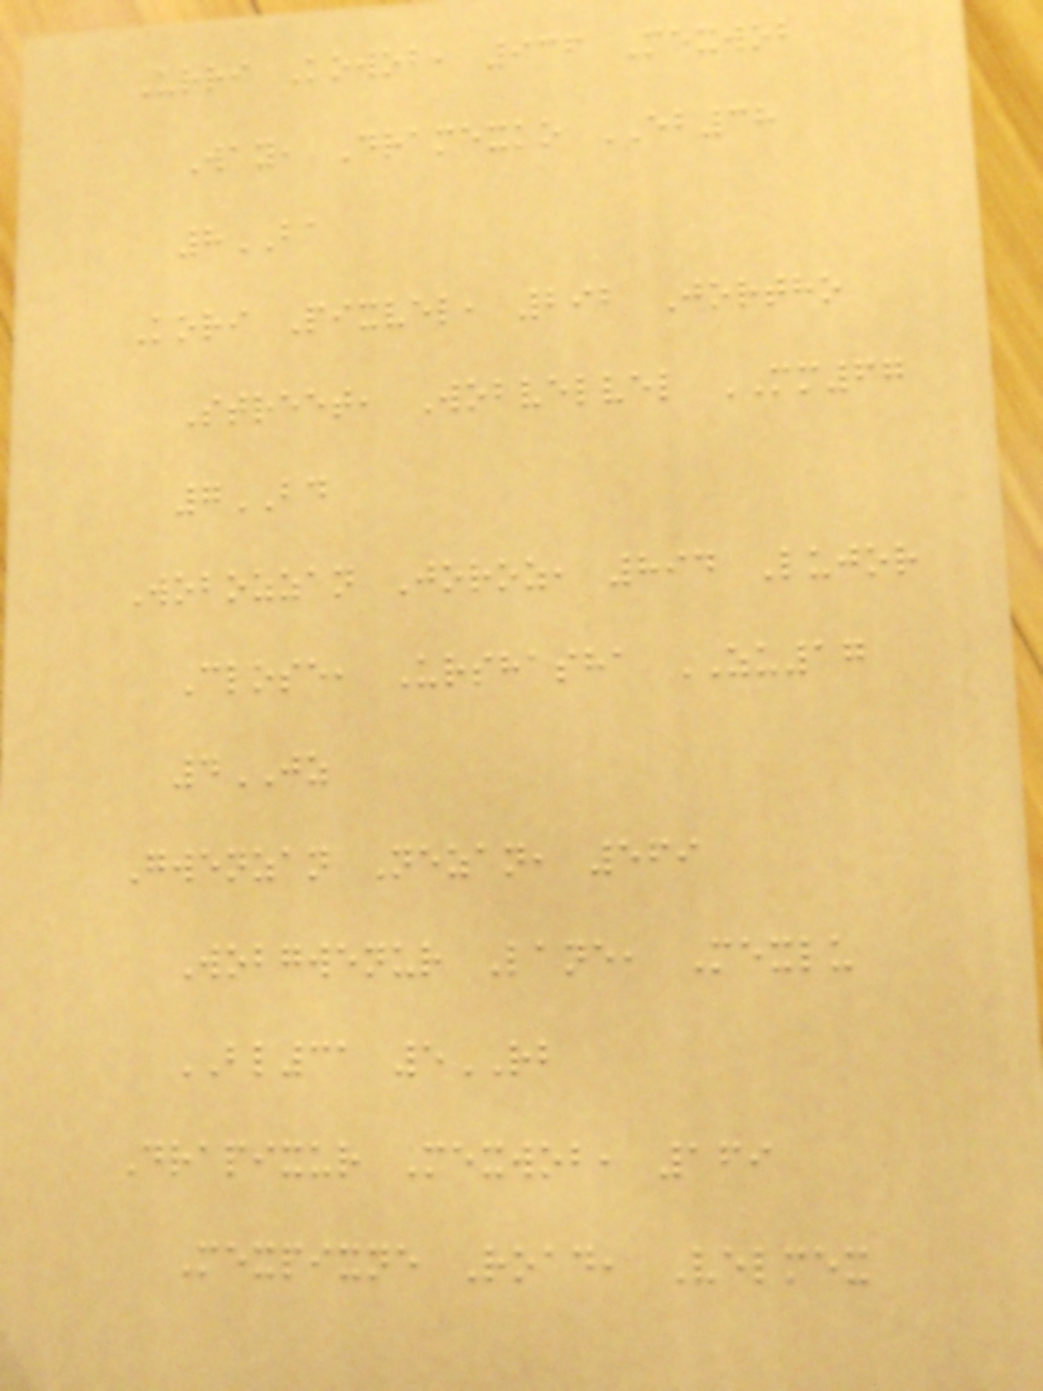Urri Kowob, 936 Mexwob
Way, Dramexko EB38
8BA
Kori Pixvel, 292 Jortho
Street, Wobvelvel MM67
7BD
Wobozzan Joroz, 894 Lujor
Close, Urshasha ZU17
4JZ
Gwenzan Nezan, 569
Wobgwenur Lane, Mexlu
BL31 5RB
Drapixur Mexwob, 169
Mexpixne Road, Velmex
